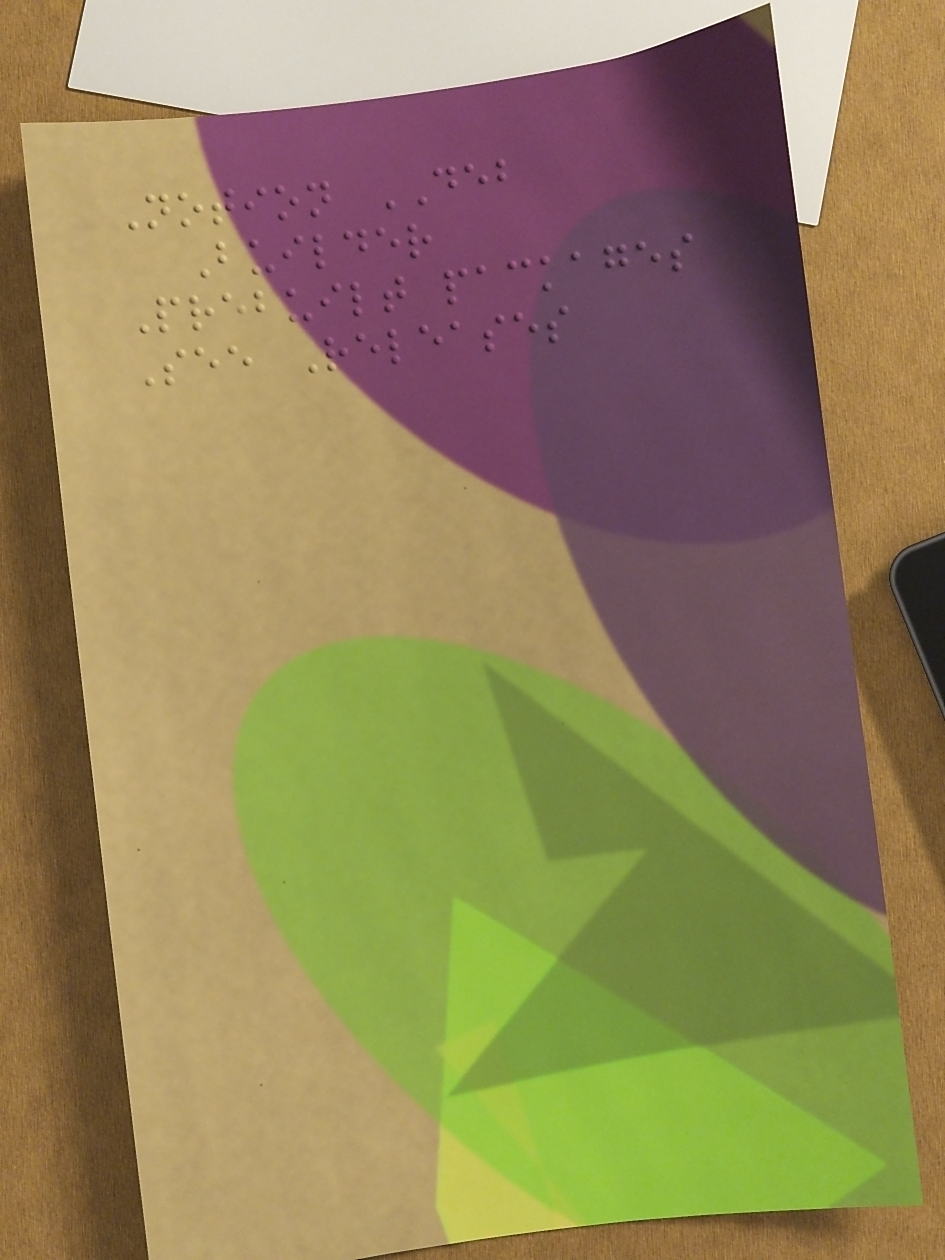Notion DEB
Builder
Prebuilt packages
See Releases
